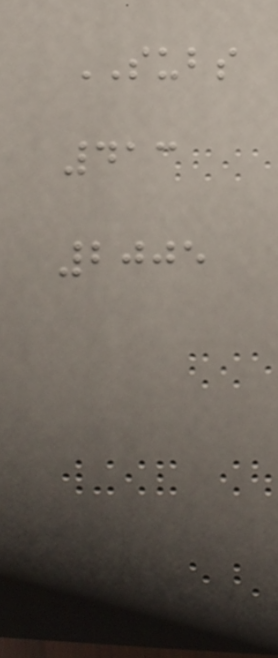SUBS
413
2005
